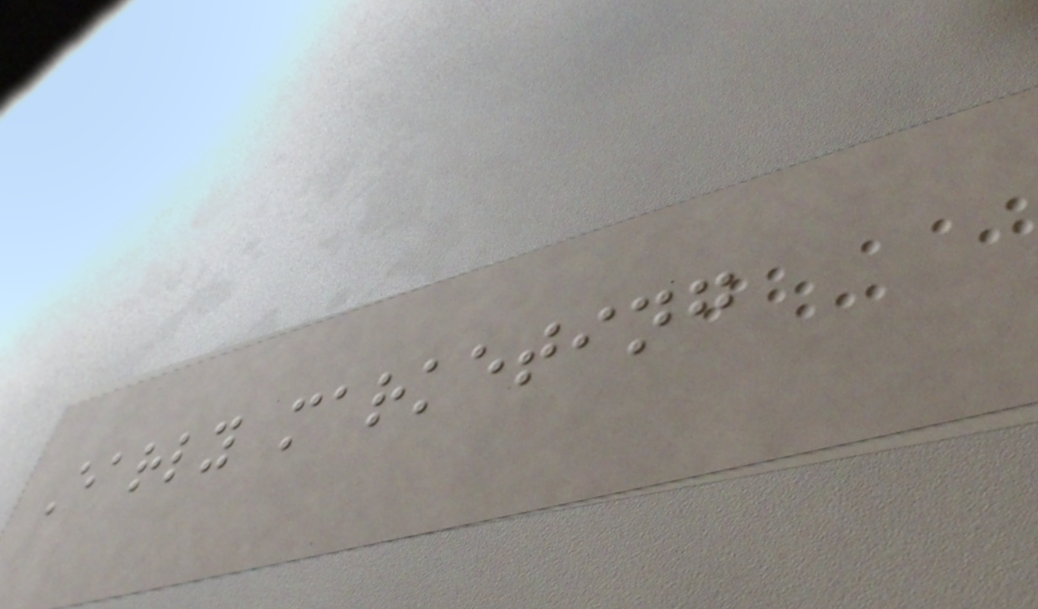Early marketing
